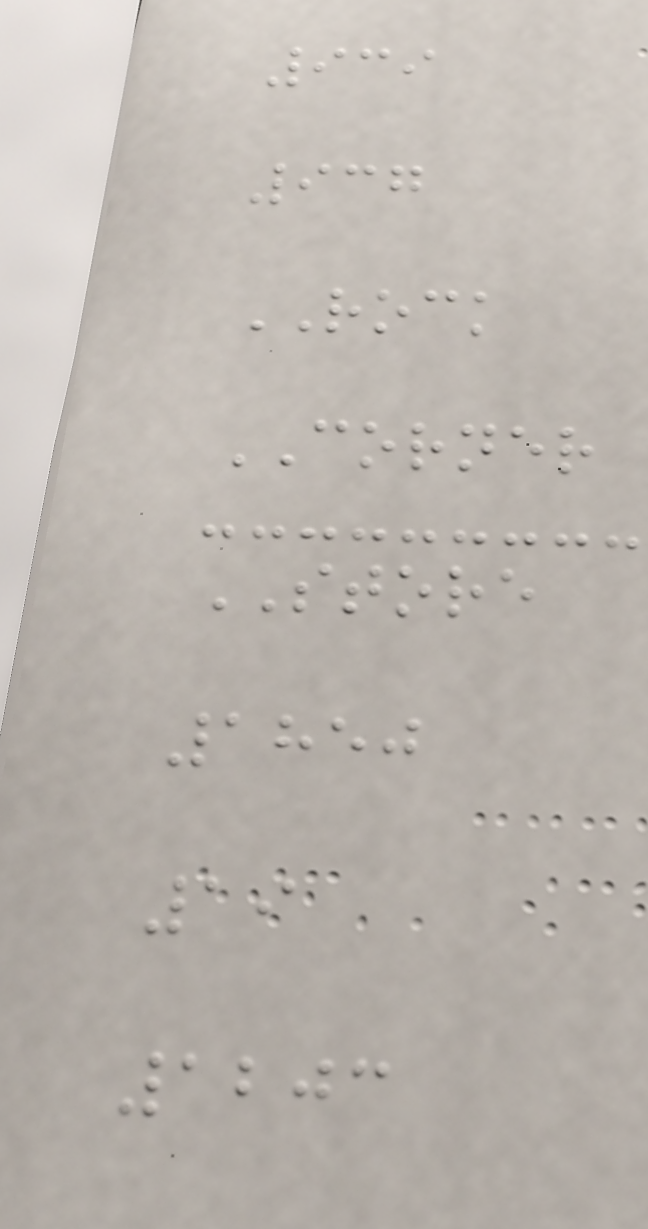939
937
ROCK
CORNER
STORE
1850
19
1203
